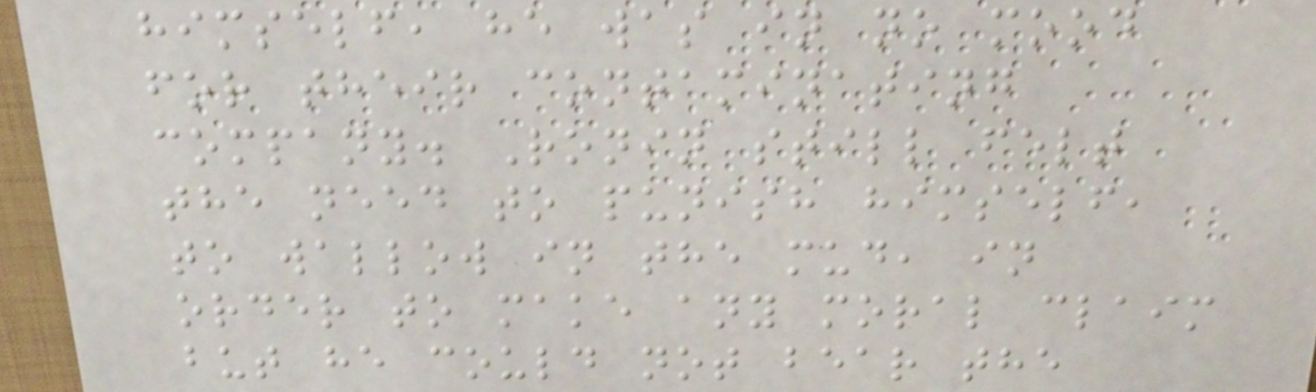himself, he was in no mood
for their contaminating
company. Ronin still felt
the need to punish himself,
to wallow in the mud, in
order to make any moral claim
but he could not bear the
